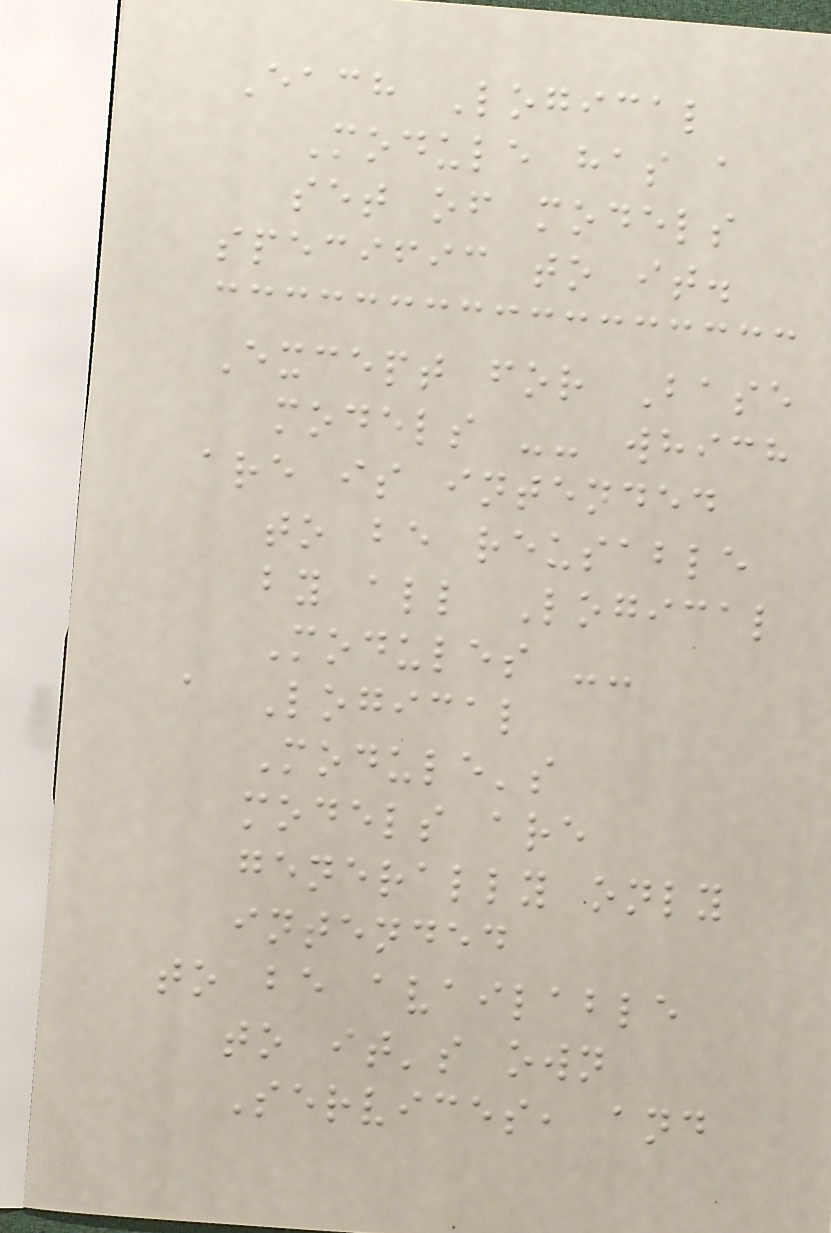Each Logical
Module has a
set of models
specific to it.
Except for Base
models -- which
are is intended
to be reusable
by all Logical
Modules --
a Logical
Module's
models are
generally only
intended
to be available
to it's own
Services, and
